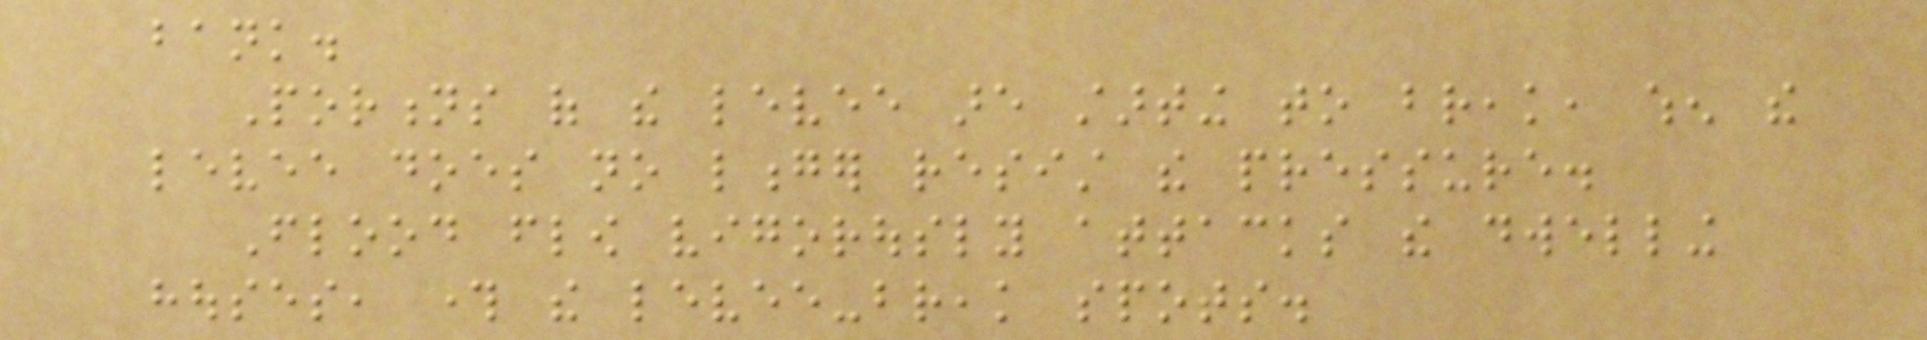bank.
Portions of the levee are starting to break, when the
levee does no longer resist the pressure.
Flood flow vigorously attacks the dwelling
houses, through the levee-break spots.
